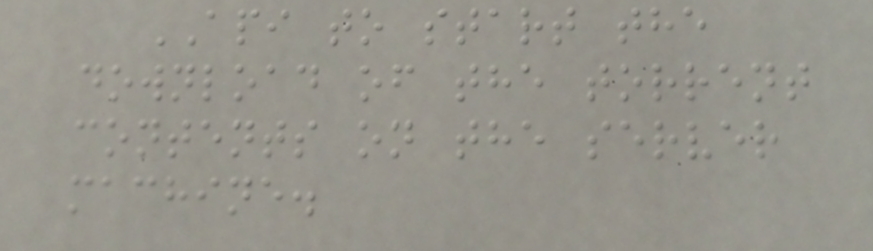API to start the
download of the torrent
contents on the server
machine.
